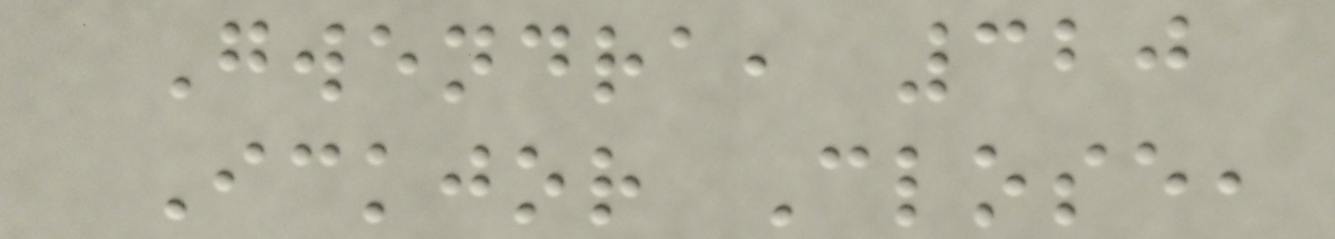Gwendra, 320
Ickjor Close,
